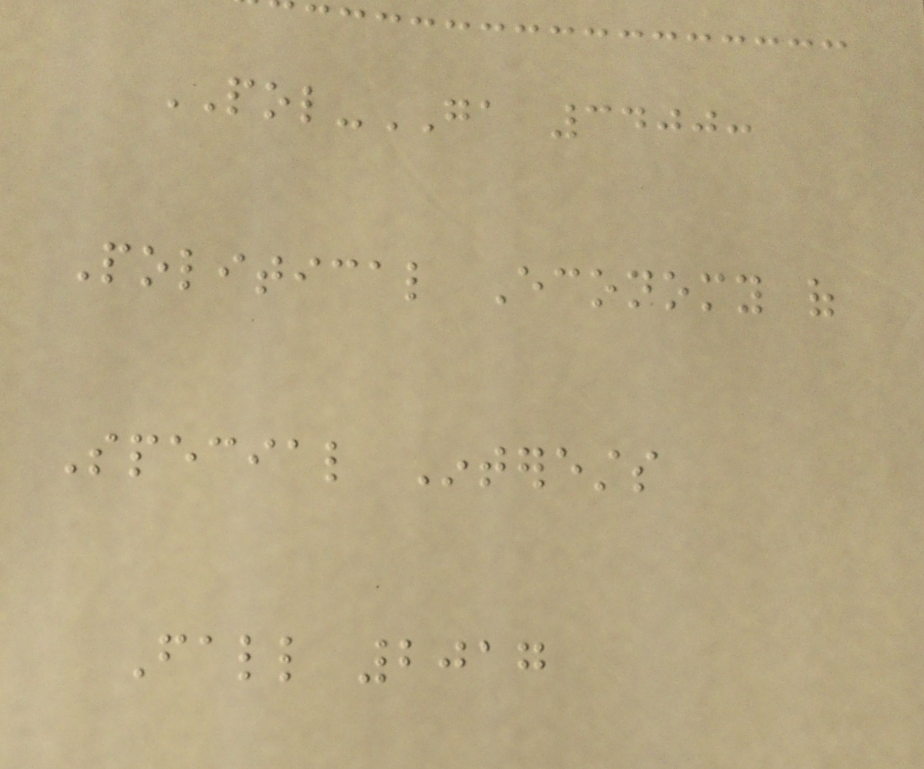POL-GA 3400:
Political Economy of
Special Interests
Fall 2017
